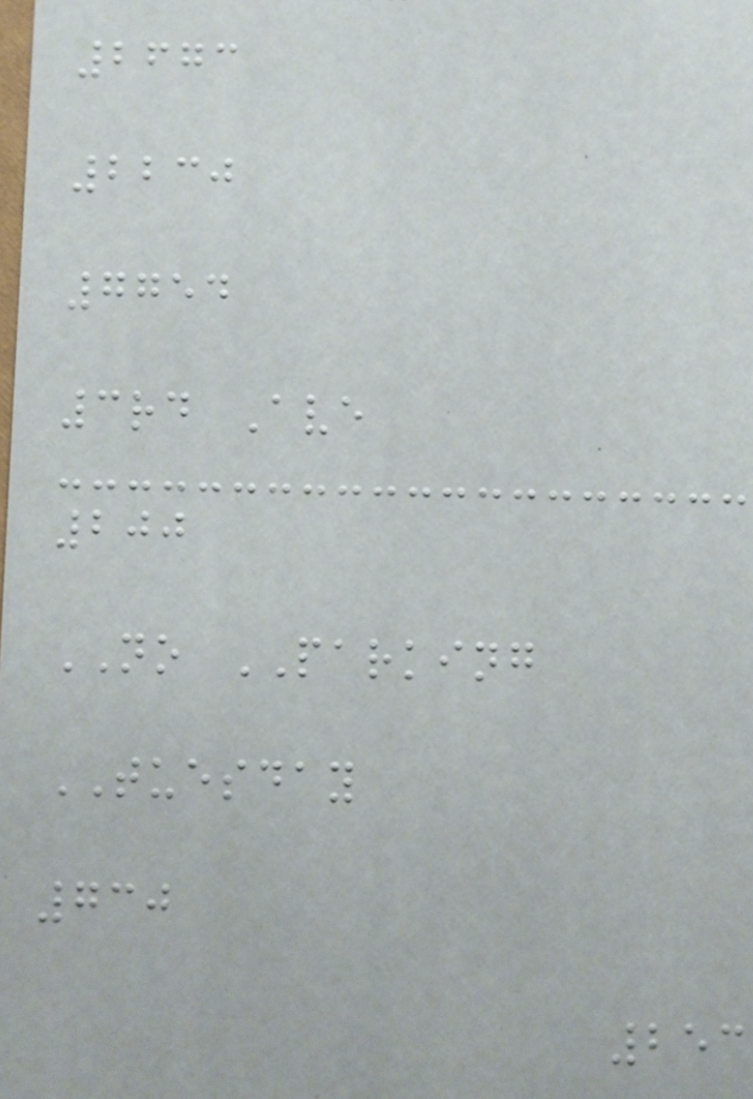2673
2230
7754
3rd Ave
200
NO PARKING
TUESDAY
730
253
